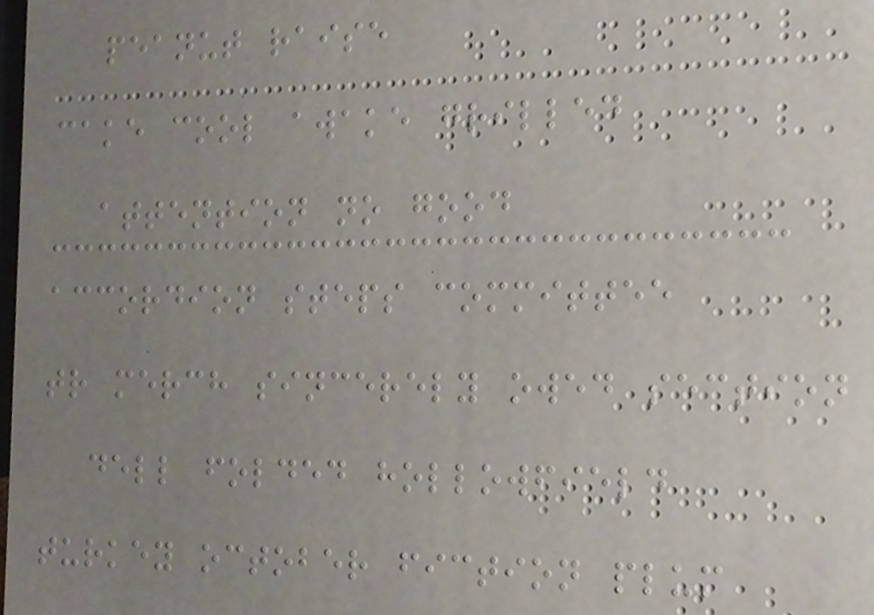peanut raise
cake cool awake grilled
attention no good
accordion steps committee
tr merch sincerely owed section
dell folded hollowfield
turkey october fiction plum
